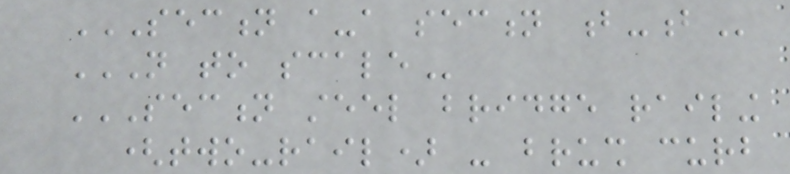SECTION A-A SECTION B-B
NOT TO SCALE
SECTION STEEL BRIDGE RAILING
(TWO-RAIL) - BRUSH CURB
